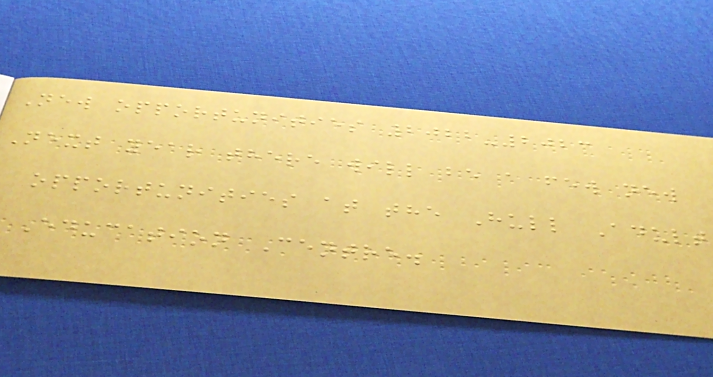New opportunities 2022-2023
Next year there will be a few new
opportunities at the Hull Adult
Education Centre.
